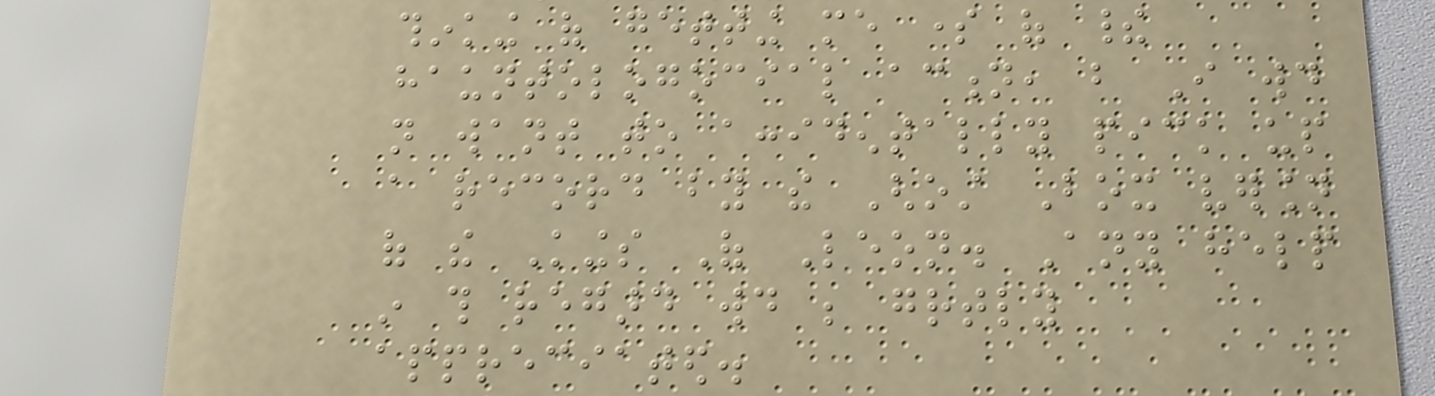thinking of getting me some of their
hauntologocial action, but I would
not want to accidentally pick up
a record by the Ghost Box version
of the Kings Of Leon. Any help
in this regard would be greatly
appreciated.
